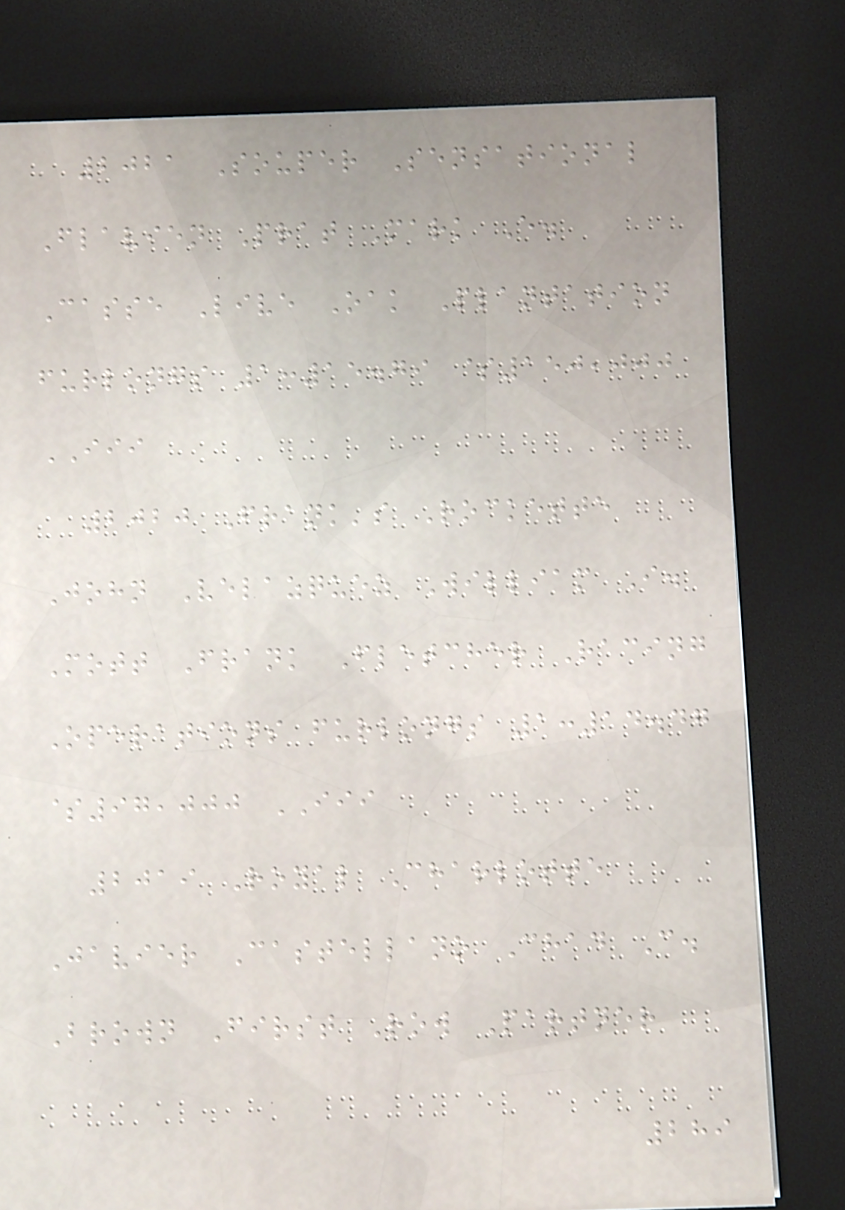2021 Souper Sensational
Flavien Prat Mark E.
Casse Live Oak Plantation
furlongs 1:15.79 $150,000
III
2020 Frank's Rockette
John Velazquez William I.
Mott Frank Fletcher Racing
Operations furlongs 1:14.47
$97,000 III
2019 Royal Charlotte
Javier Castellano Chad C.
Brown First Row Partner
289
